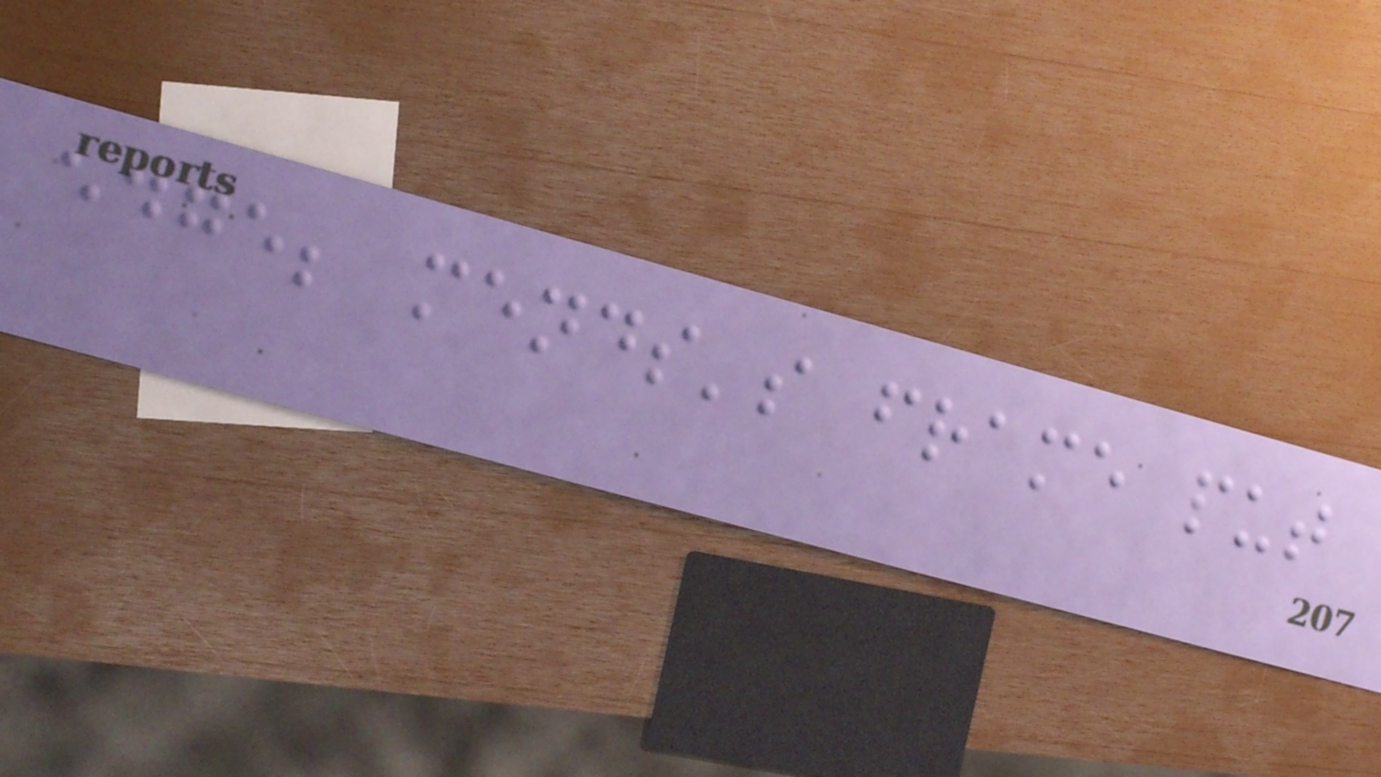edge; mends's frame put
